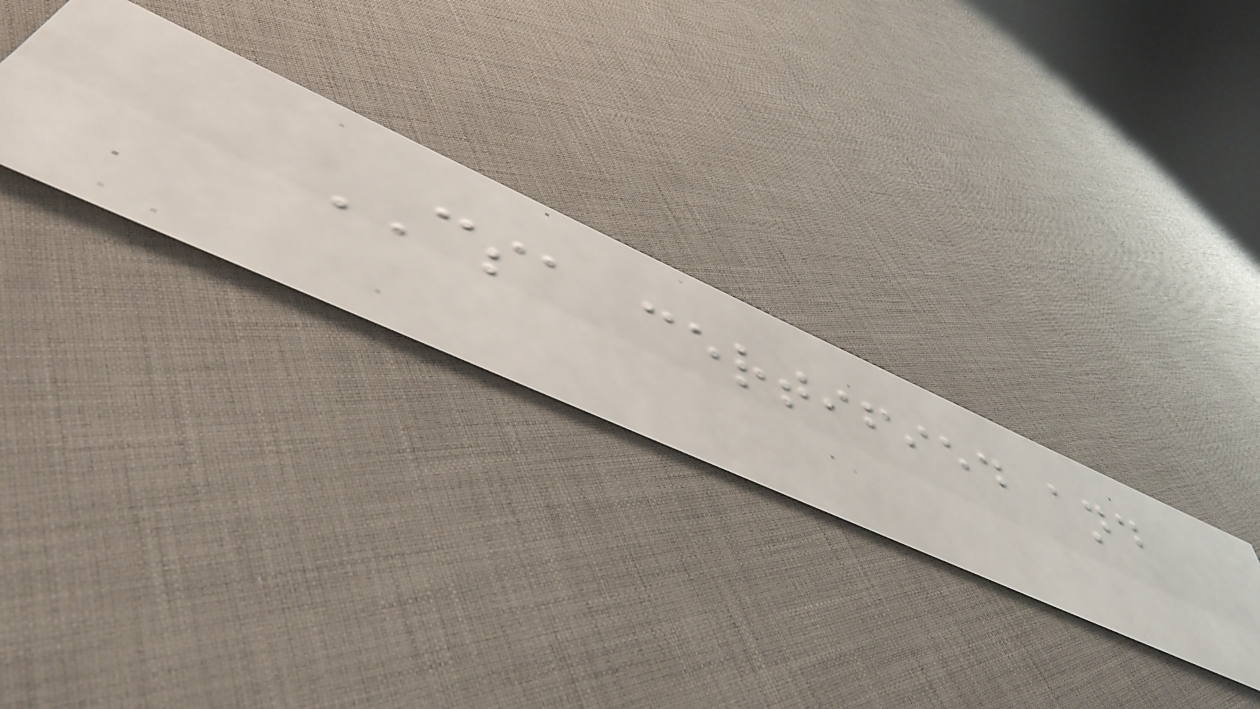CSA certified and
